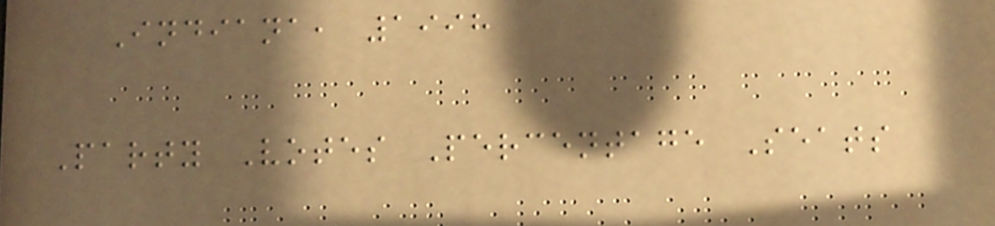Indiana, 1998
Party Votes Percentage Seats
